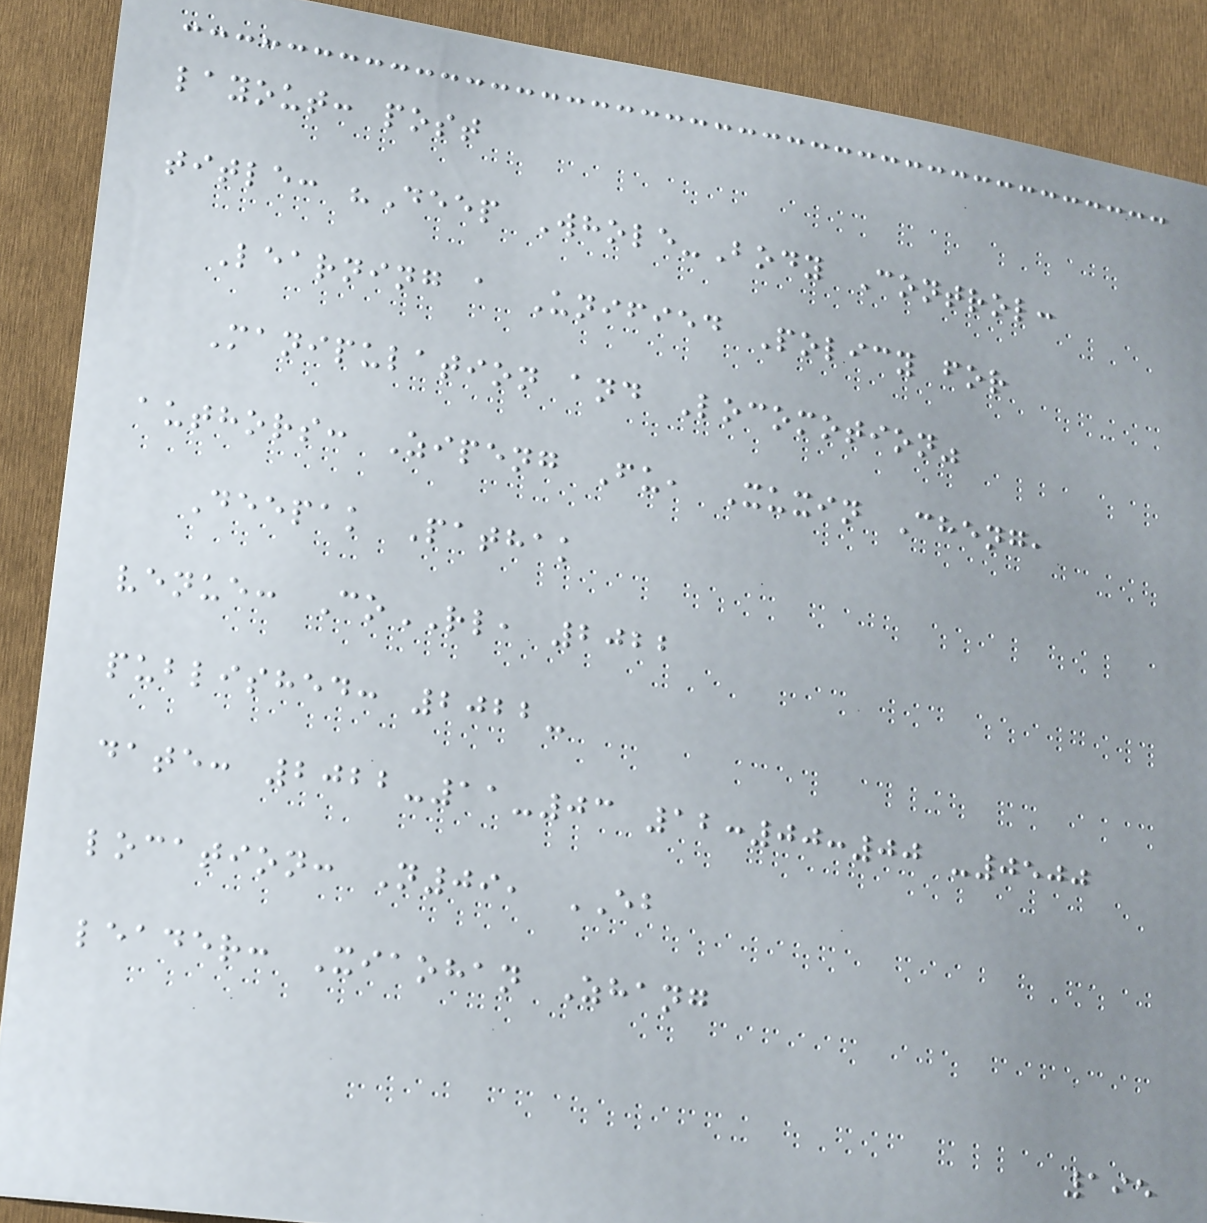layout: post
title: "Deep Whole-Body Control:
Learning a Unified Policy for
Manipulation and Locomotion"
authors: Zipeng Fu, Xuxin Cheng,
Deepak Pathak
venue: CoRL, 2022
published: 2022-
date: 2022-11-03 12:00:00 -0500
location: N09, EB
leader: Xiaohan Zhang
195
